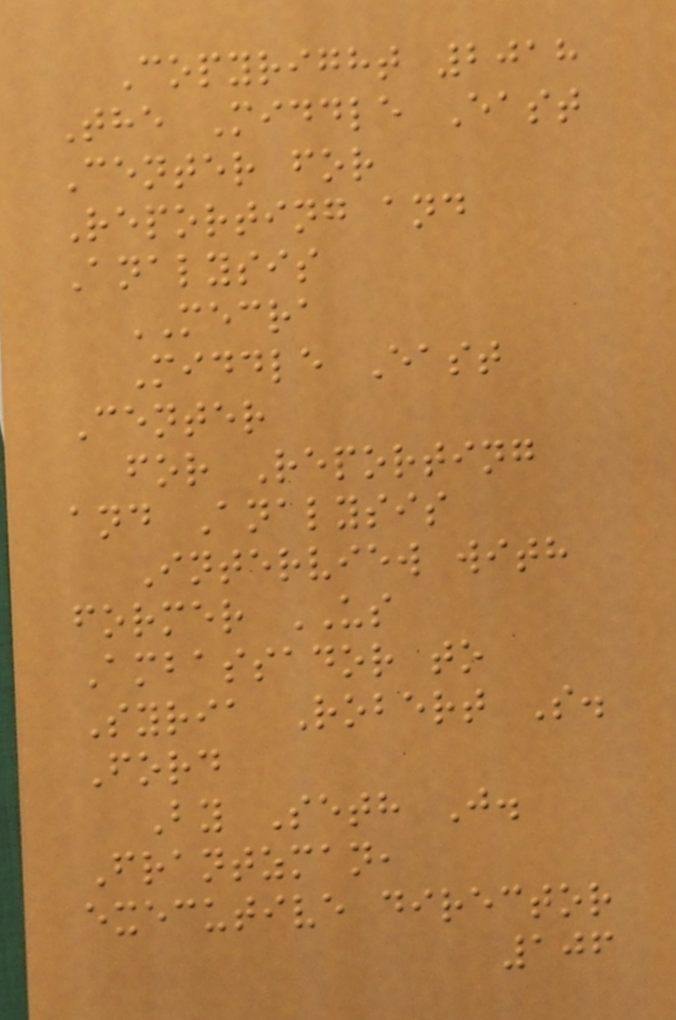Copyright 2018
The Middle East
Center for
Reporting and
Analysis
MECRA
Middle East
Center
for Reporting
and Analysis
Interview with
former US
Ambassador to
Syria Robert S.
Ford
By Seth J.
Frantzman,
executive director
106
